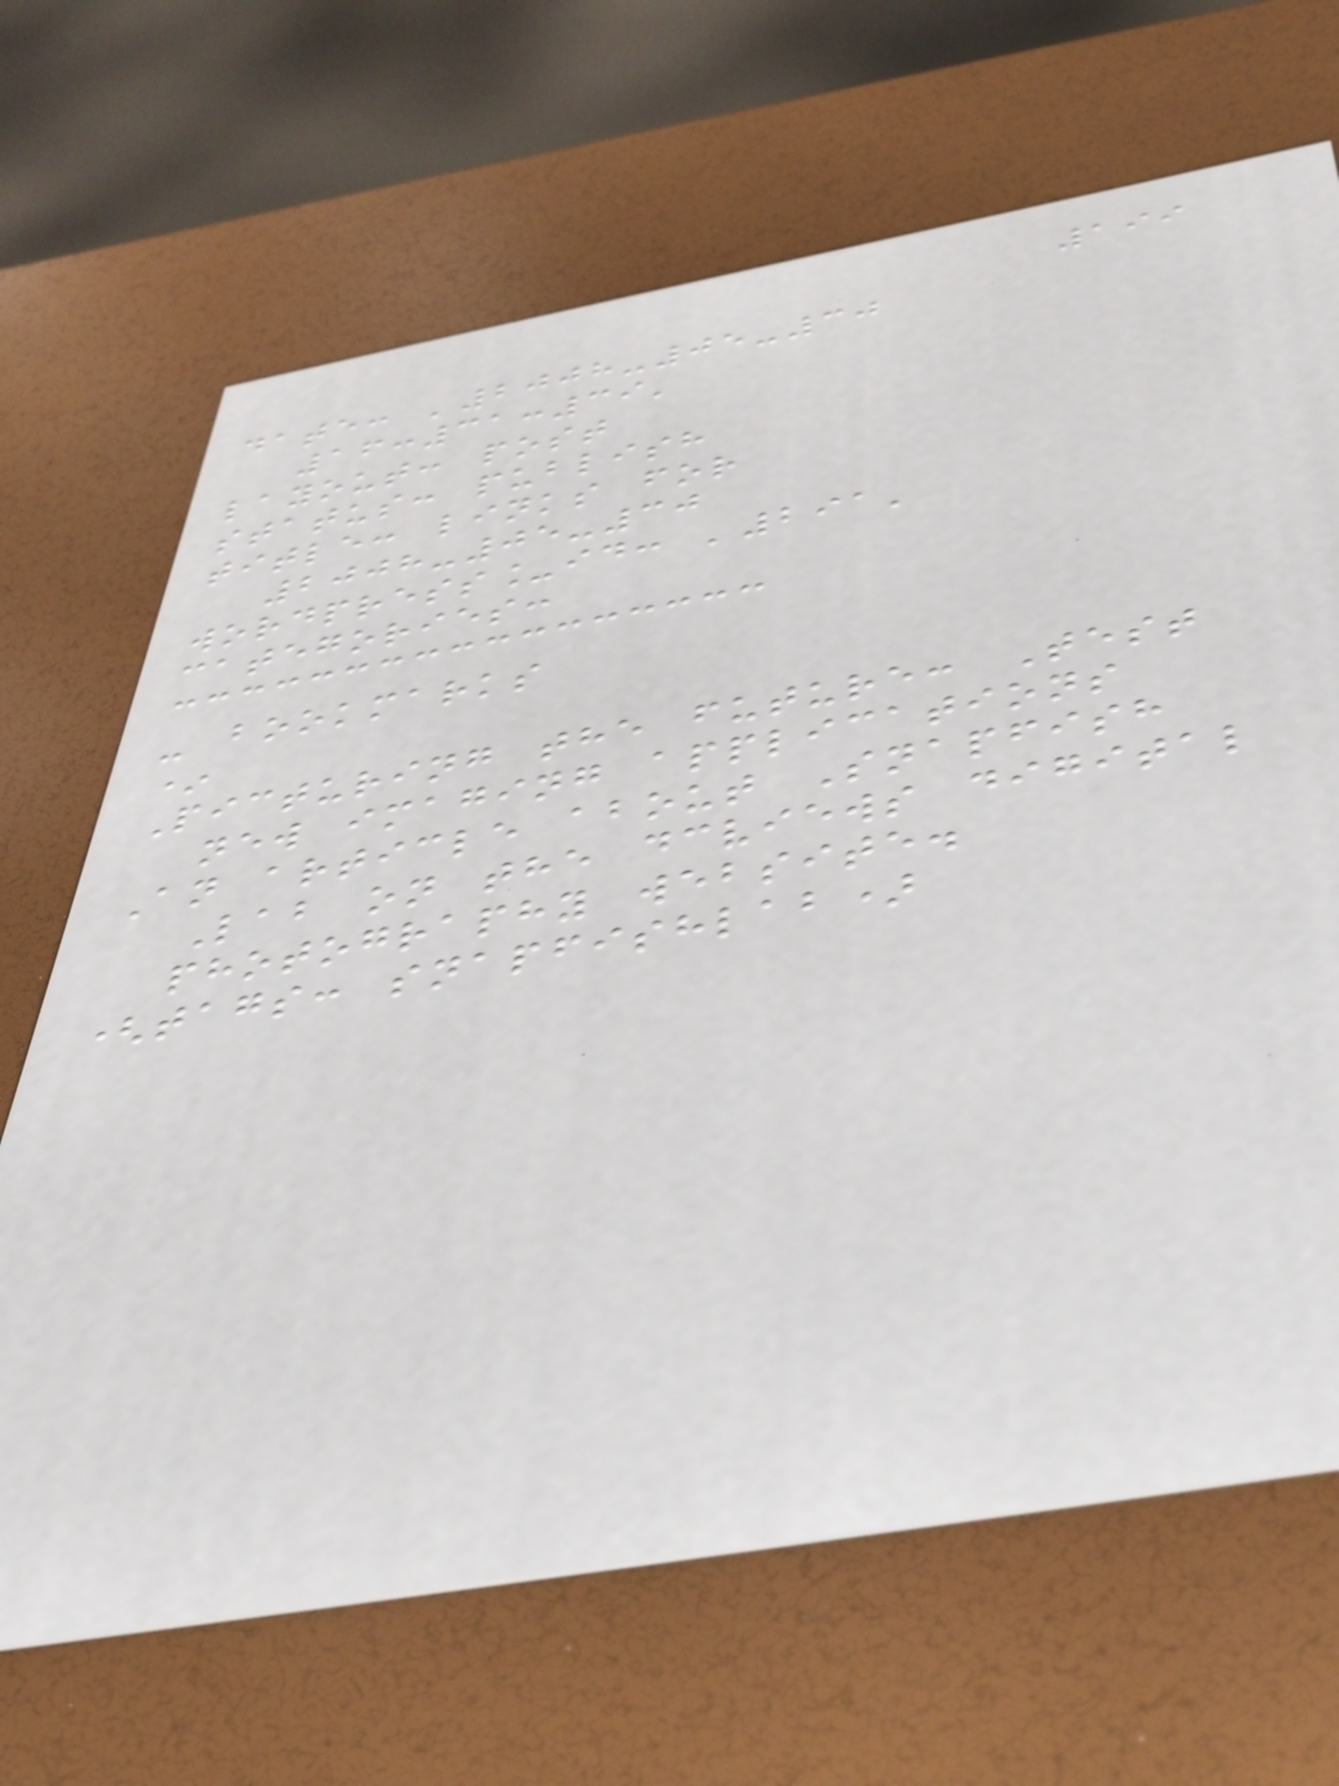199
date: '2008-05-30
16:31:39'
layout: post
status: publish
title: links for
2008-05-30
wordpress_id: '291'
categories:
- bookmarks
*
Picturing the future: Test
new imaging applications
An article about Snapfish
Lab on the dcviews digital
photography website.
(tags: snapfishlab)
